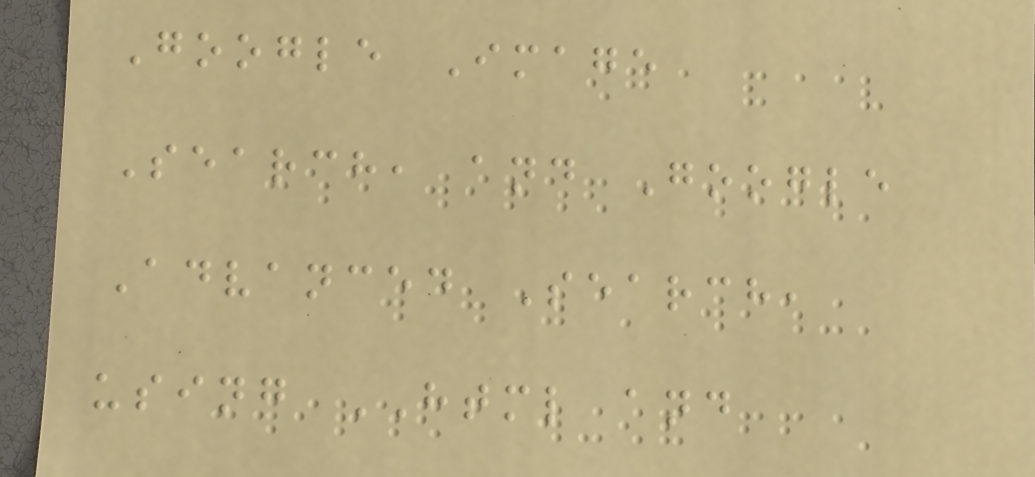Google Image
Search, and Google
Advanced Search,
using HTML and
